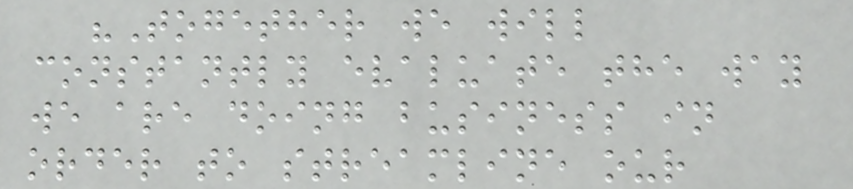"Together we will
constantly evaluate the way
we are doing business in
order to streamline our
